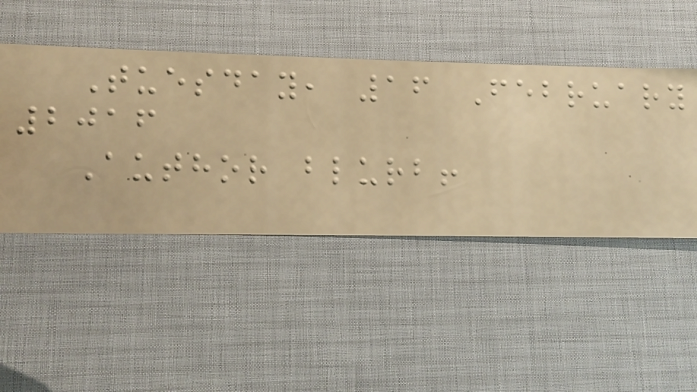Tuesday, 16 February
2016
Author blurb!
